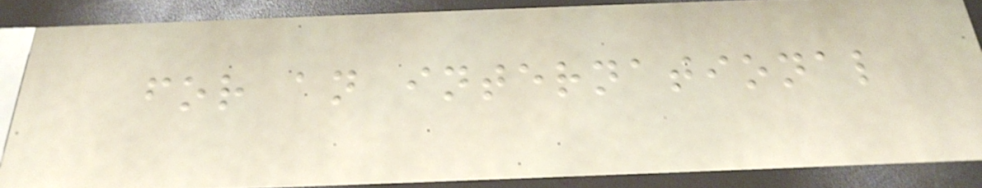for an international
